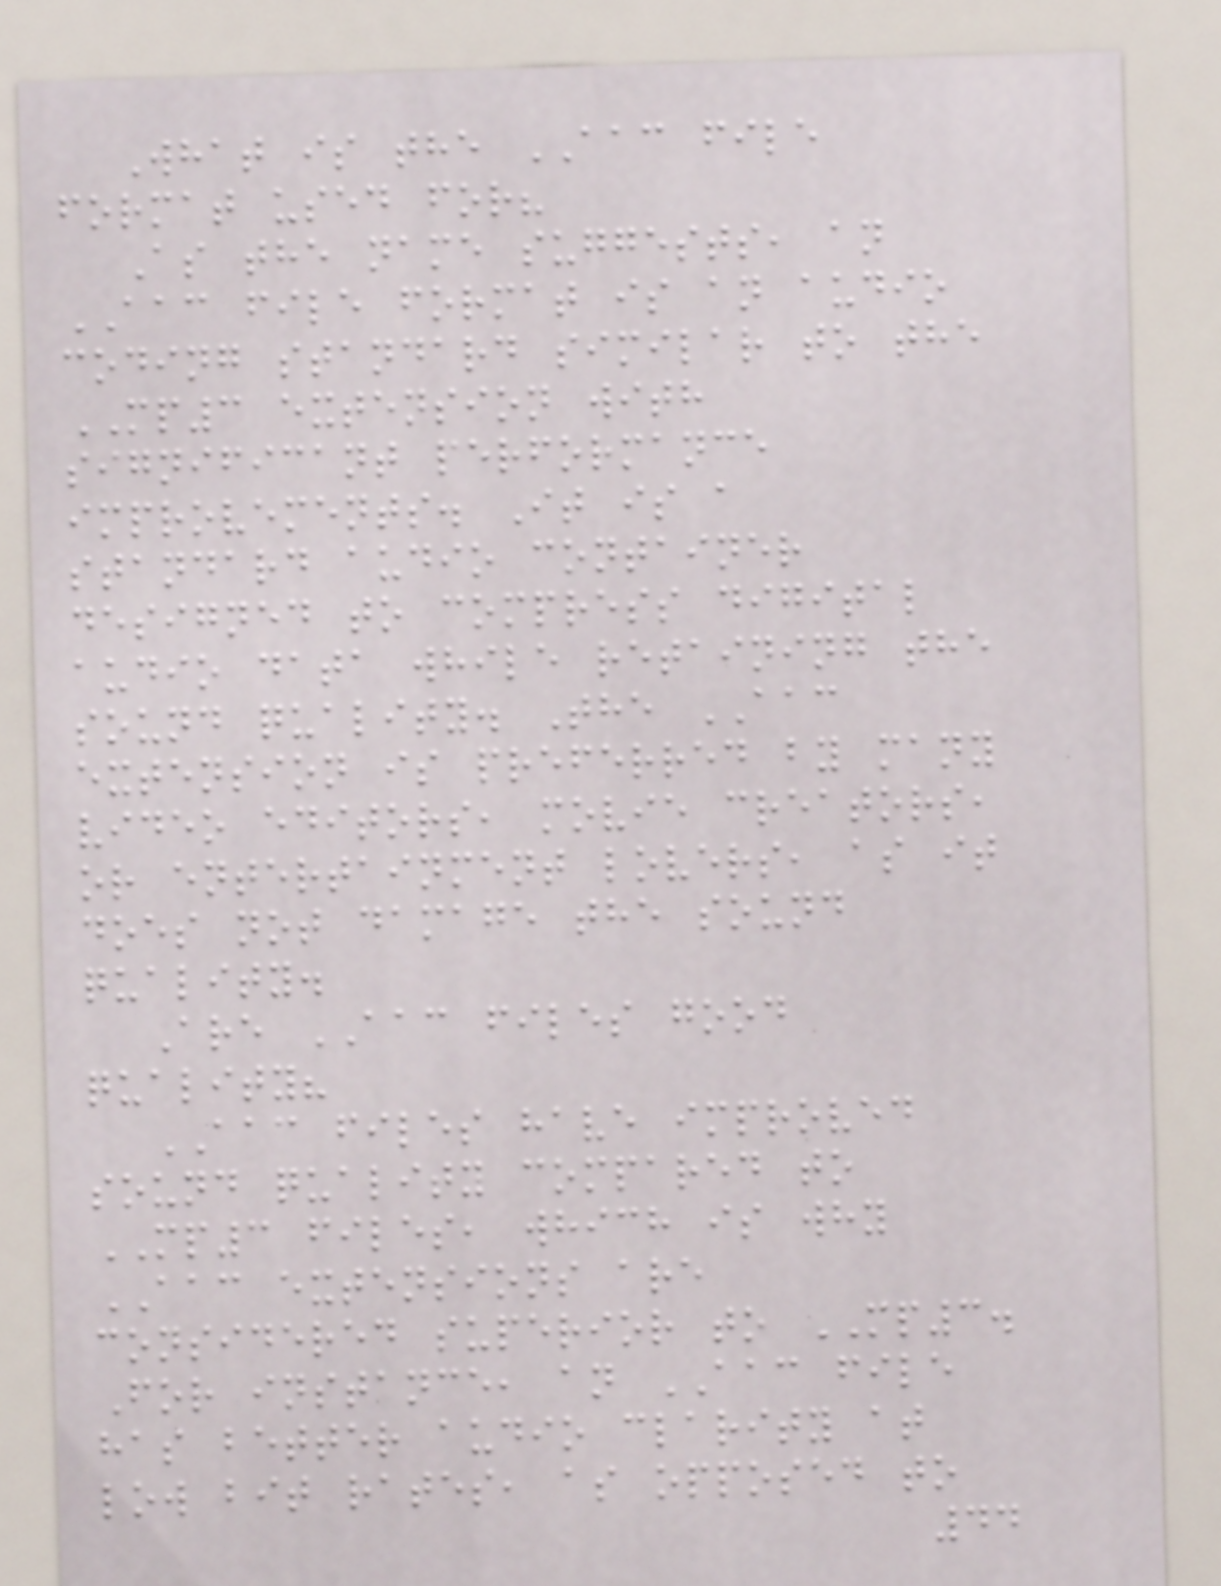What is the AAC file
format used for?
As the name suggests, an
AAC file format is an audio
coding standard similar to the
MP3 extension with
significant performance
improvements. It is a
standard audio container
designed to compress digital
audio data while retaining the
sound quality. The AAC
extension is preferred by many
video editors, movie creators,
or entertainment lovers, as it
does not damage the sound
quality.
Are AAC files good
quality?
AAC files have improved
sound quality compared to
MP3 files, which is why
AAC extensions are
considered superior to MP3.
For instance, an AAC file
has better audio clarity at
low bit rates, as opposed to
44
